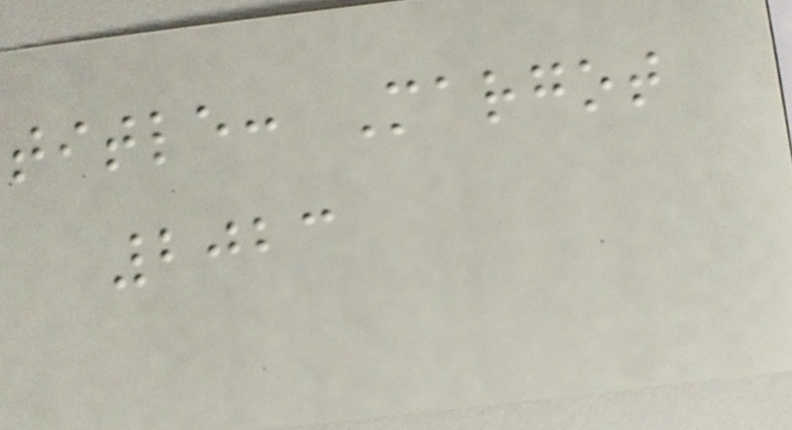title: Margot
2023
